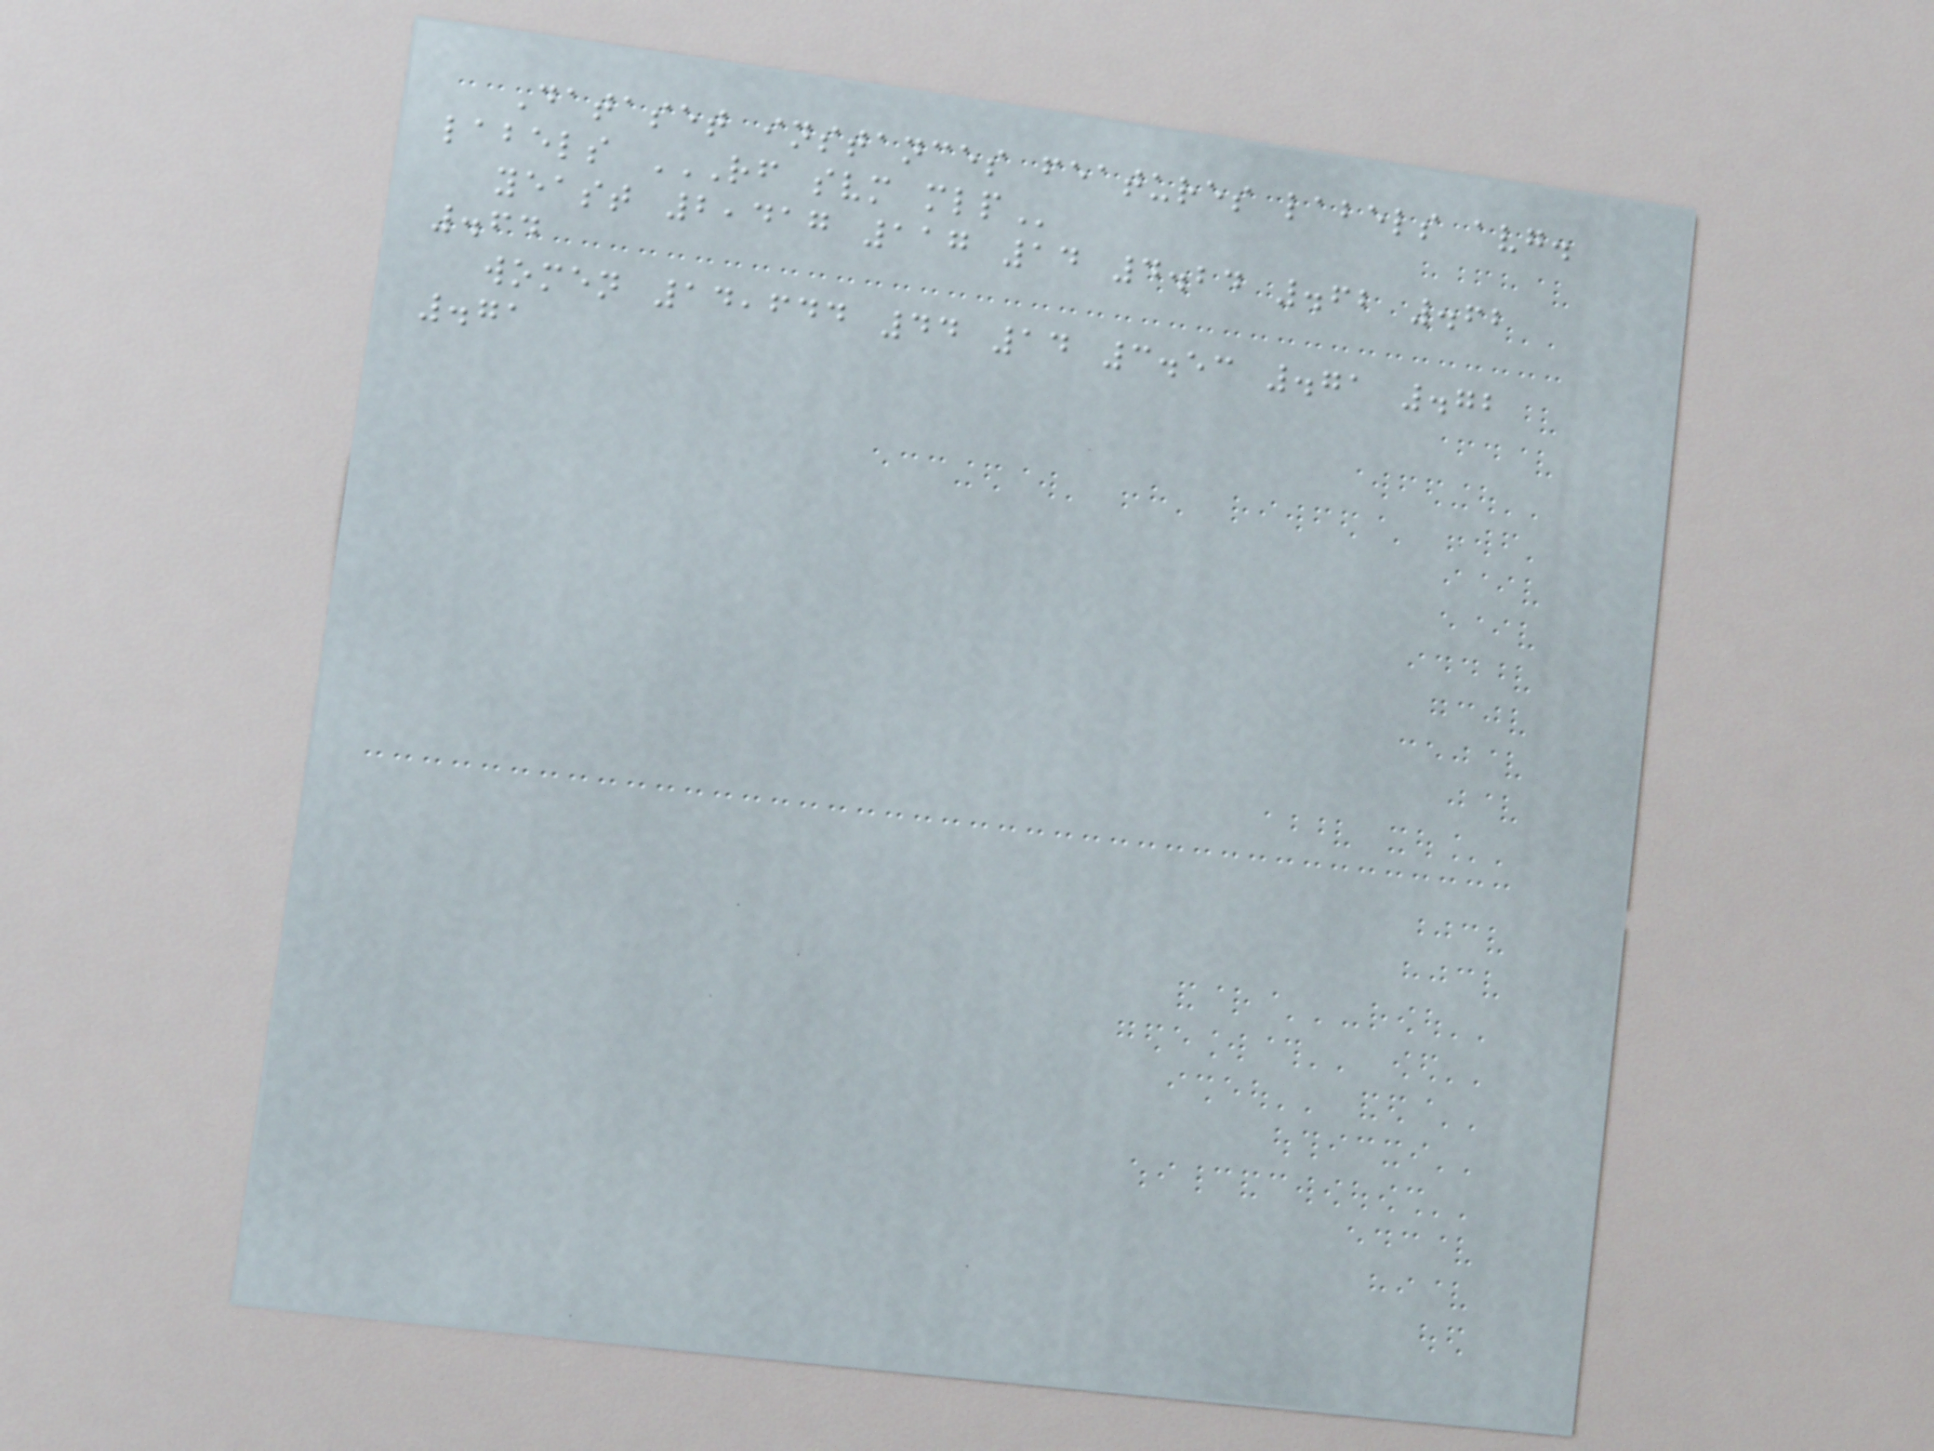Dataset instances features labels avg.
labels RF SVM MLP
yeast 2,417 117 14 4.24 .62 .62
.64
women 14,644 44 14 3.53 .71 .72
.71
